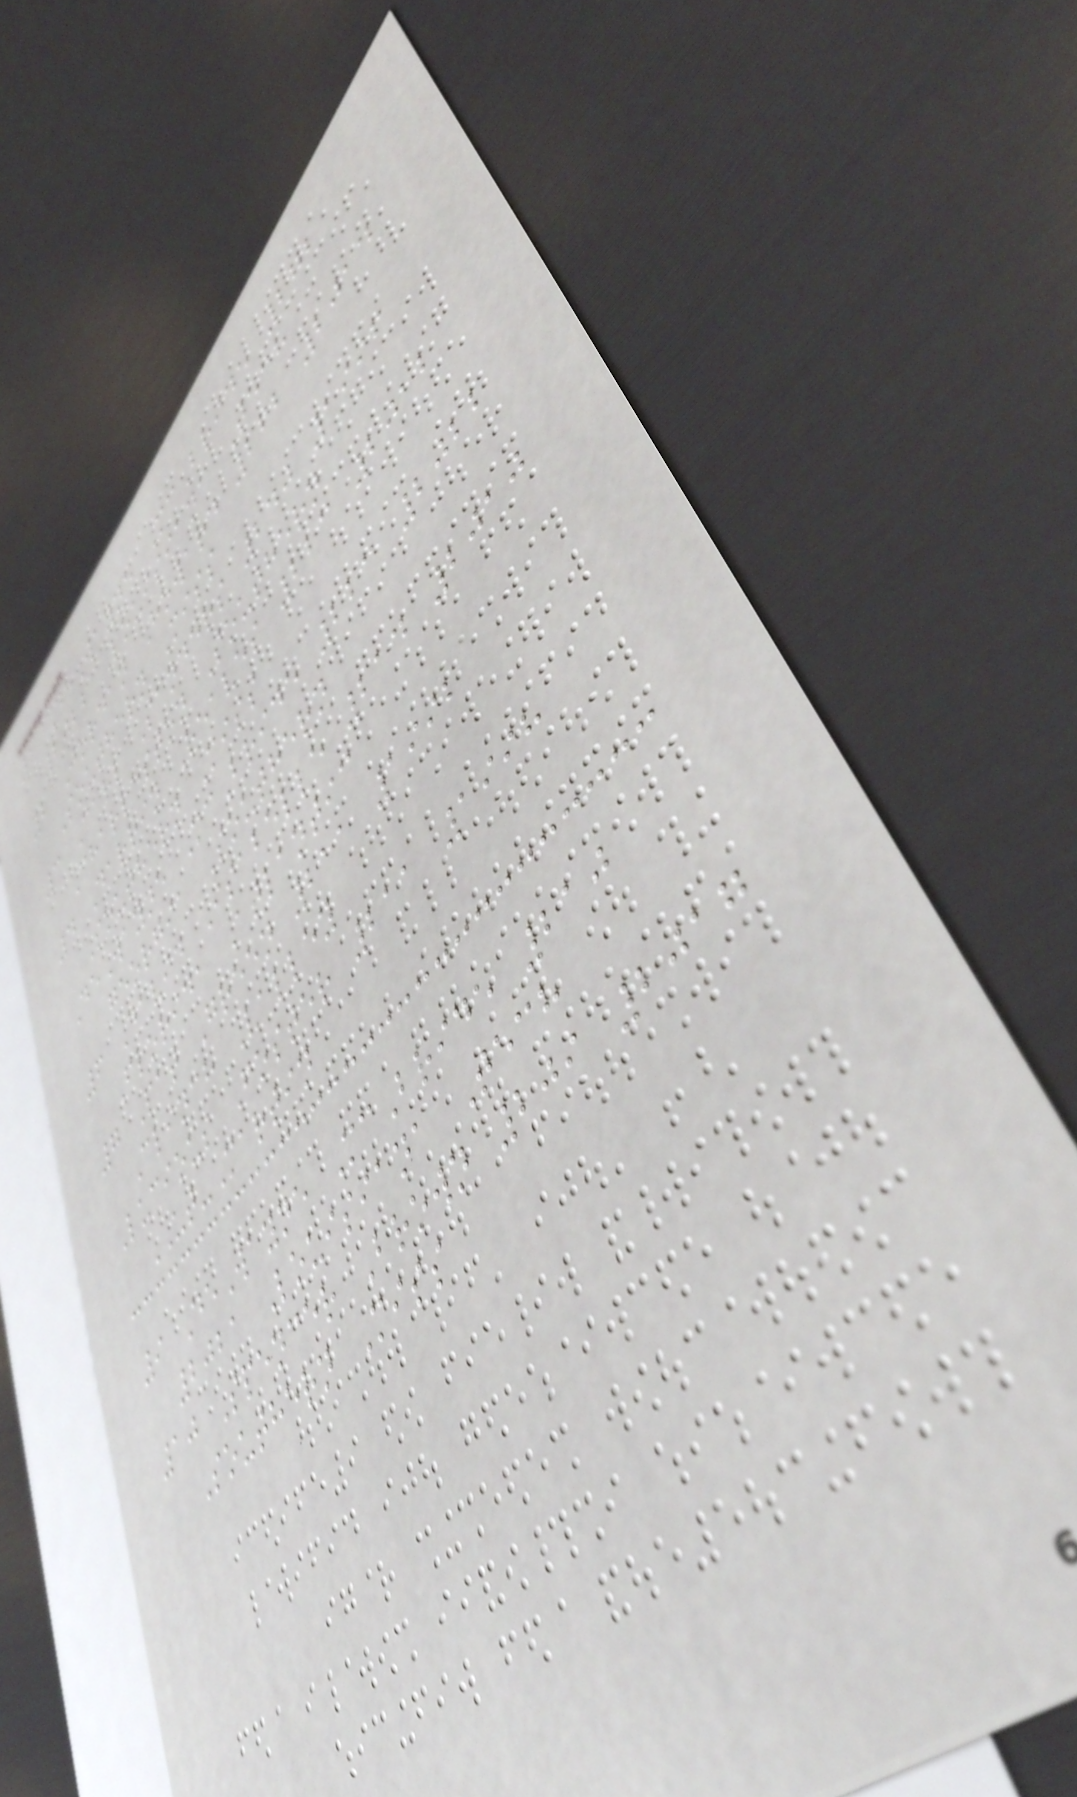1 DeWayne McBride 272
2022 Louisiana Tech
2 Jordan Howard 262 2014
Southern Miss
3 Carl Sanders 240 1996
Charleston Southern
4 Darrin Reaves 223 2012
Southern Miss
DeWayne McBride 223 2022
Georgia Southern
6 David Isabelle 214 2010
Florida Atlantic
7 Pat Green 211 1992
Clinch Valley
Lucious Foster 211 1998
UT-Martin
9 DeWayne McBride 210
2021 Louisiana Tech
10 Spencer Brown 209 2017
Southern Miss
